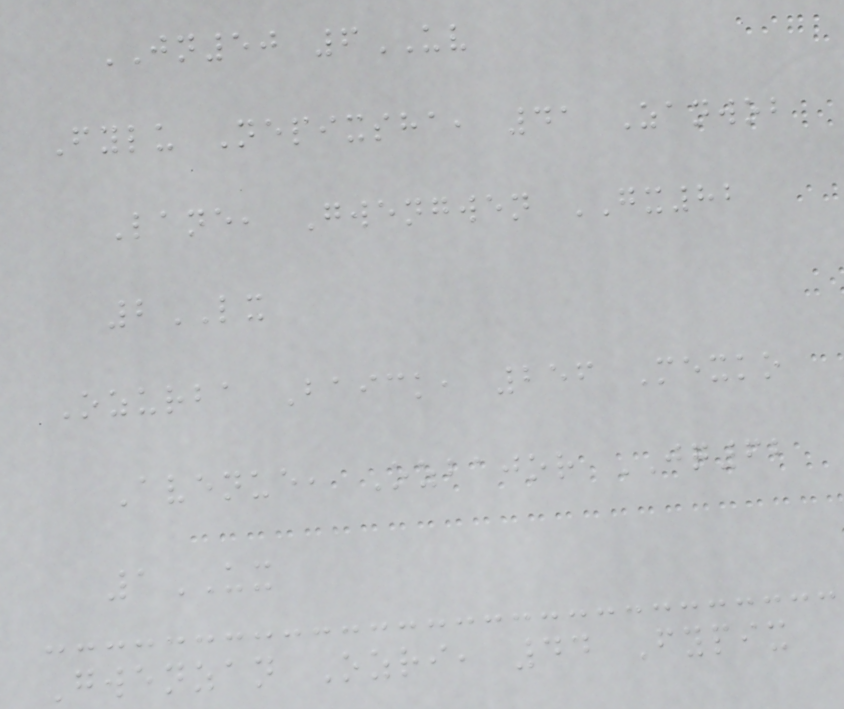JN50 6UV
Fylu Nepixsha, 41 Zanwob
Lane, Gwengwen GX82
2LX
Ozurba Baick, 256 Mexko
Avenue, Ozbajor JQ62
1UX
Gwenzan Ozri, 44 Fypix
